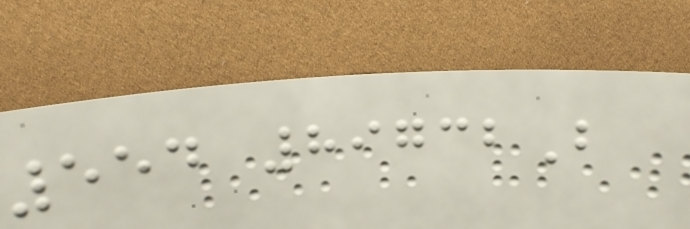554 89732B
